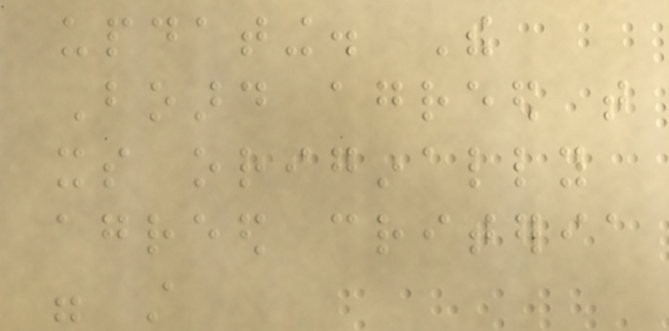updating. The
Board agreed that
its originally
agreed criteria
were still
